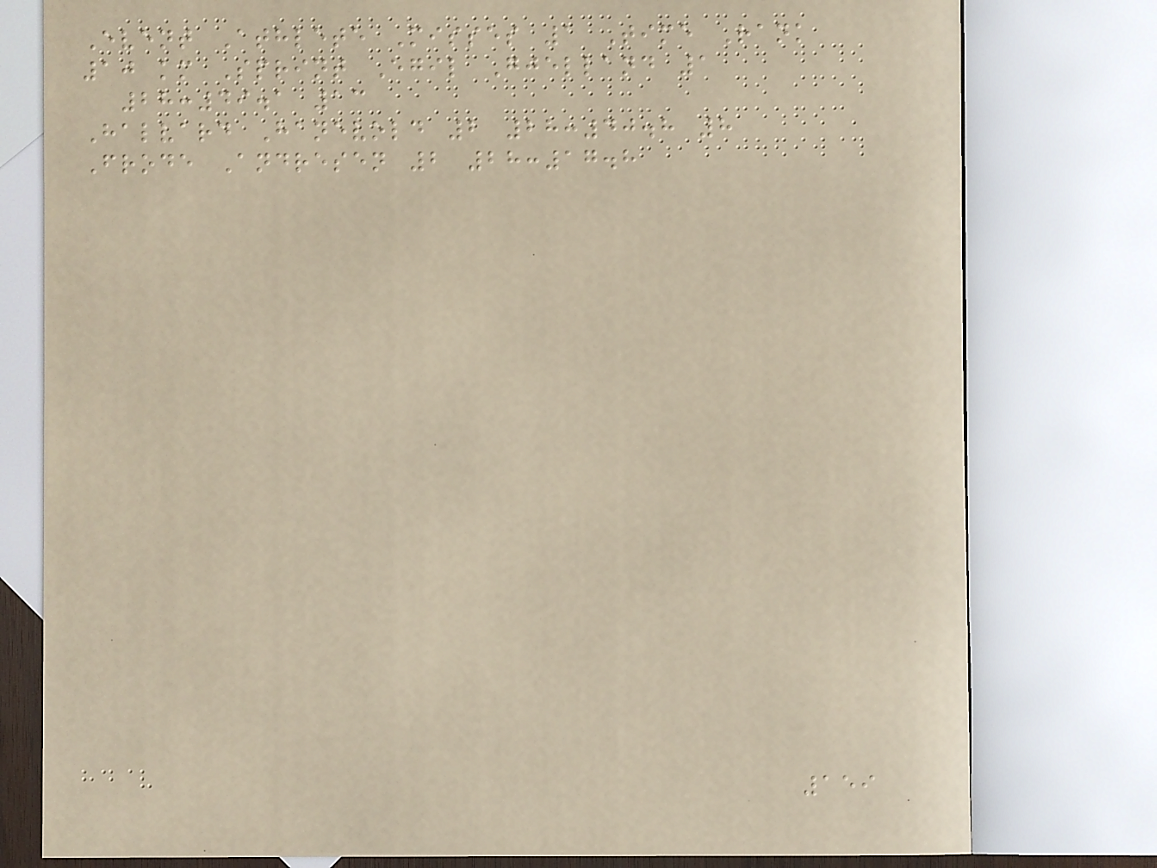Event Athlete Misses 1 Time Rank
10 km Sprint Egil Gjelland 1
28:49.1 13
Halvard Hanevold 2 28:40.8 8
Frode Andresen 2 28:17.8
159
